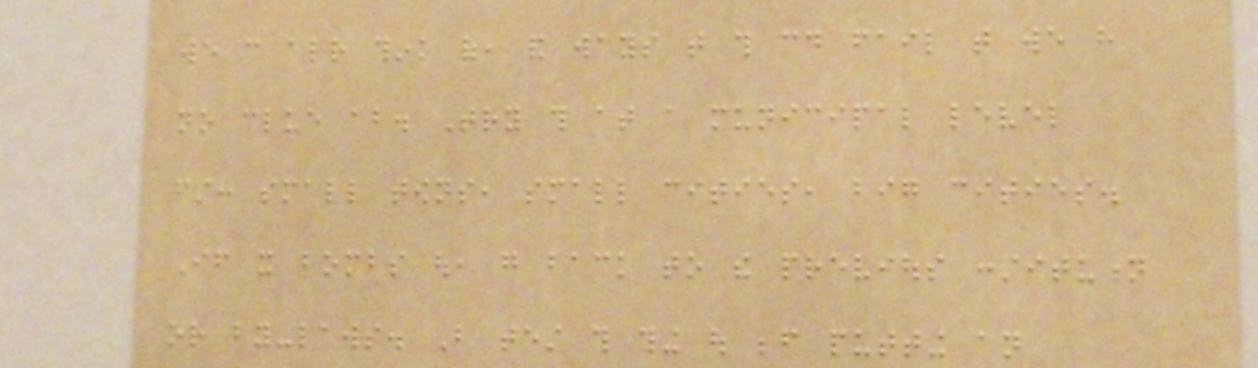we can already think of, and ways that this could fail that we have
no clue about. Try this at a municipal level
first: small towns, small cities, big cities.
If it bombs out, go back to the previous constitution
or by-laws. But test this thing out before putting an
